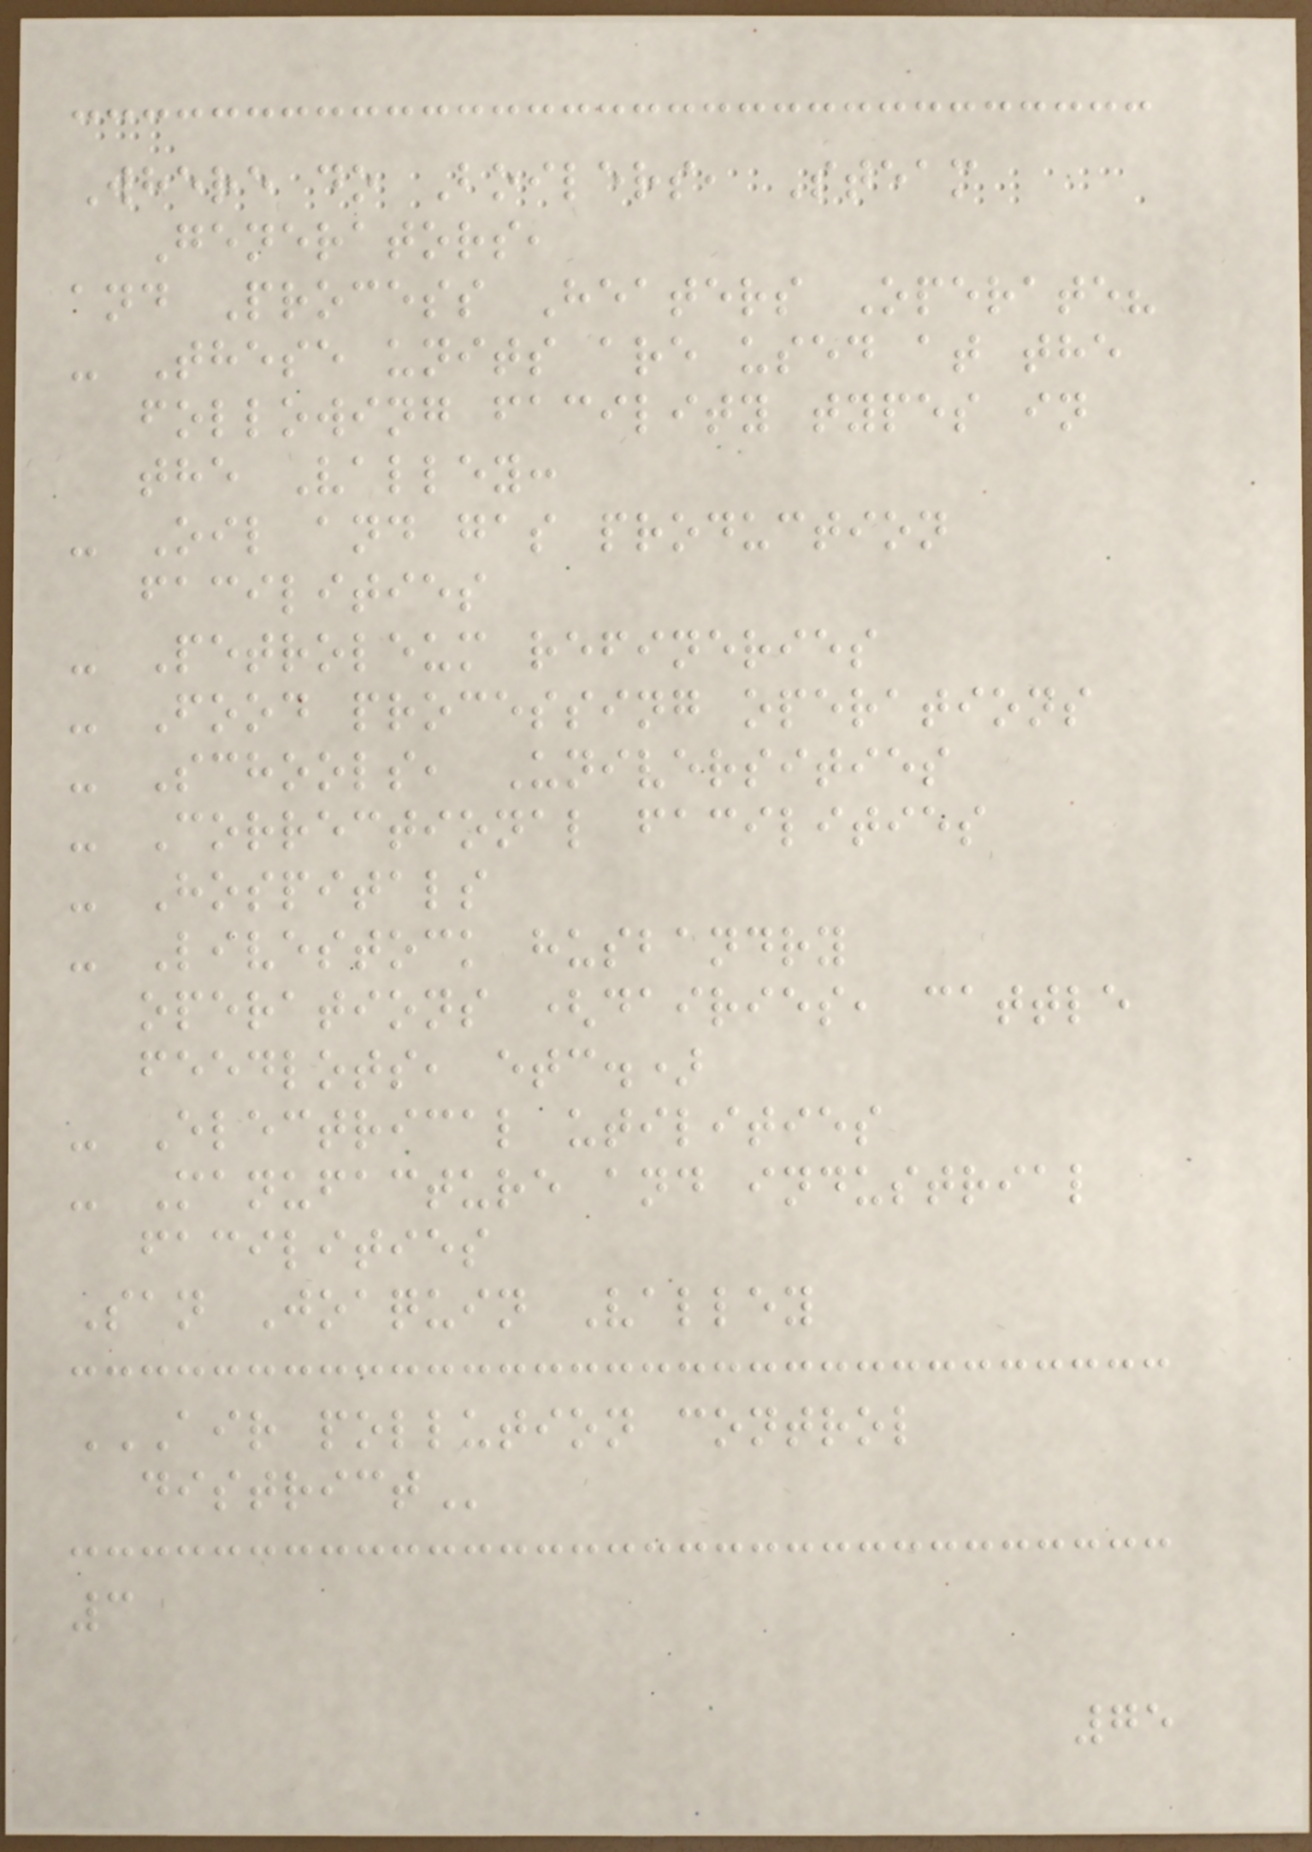Where do Boilers, Steam
Generators,
and Process Heaters Operate?
- These units are used at the
following facility types in
the Valley:
- Oil and gas production
facilities
- Petroleum refineries
- Food processing operations
- Schools, Universities
- Correctional facilities
- Hospitals
- Livestock husbandry
operations (dairies, cattle
feedlots, etc.)
- Electrical utilities
- Manufacture and industrial
facilities
San Joaquin Valley
AIR POLLUTION CONTROL
DISTRICT
3
75
